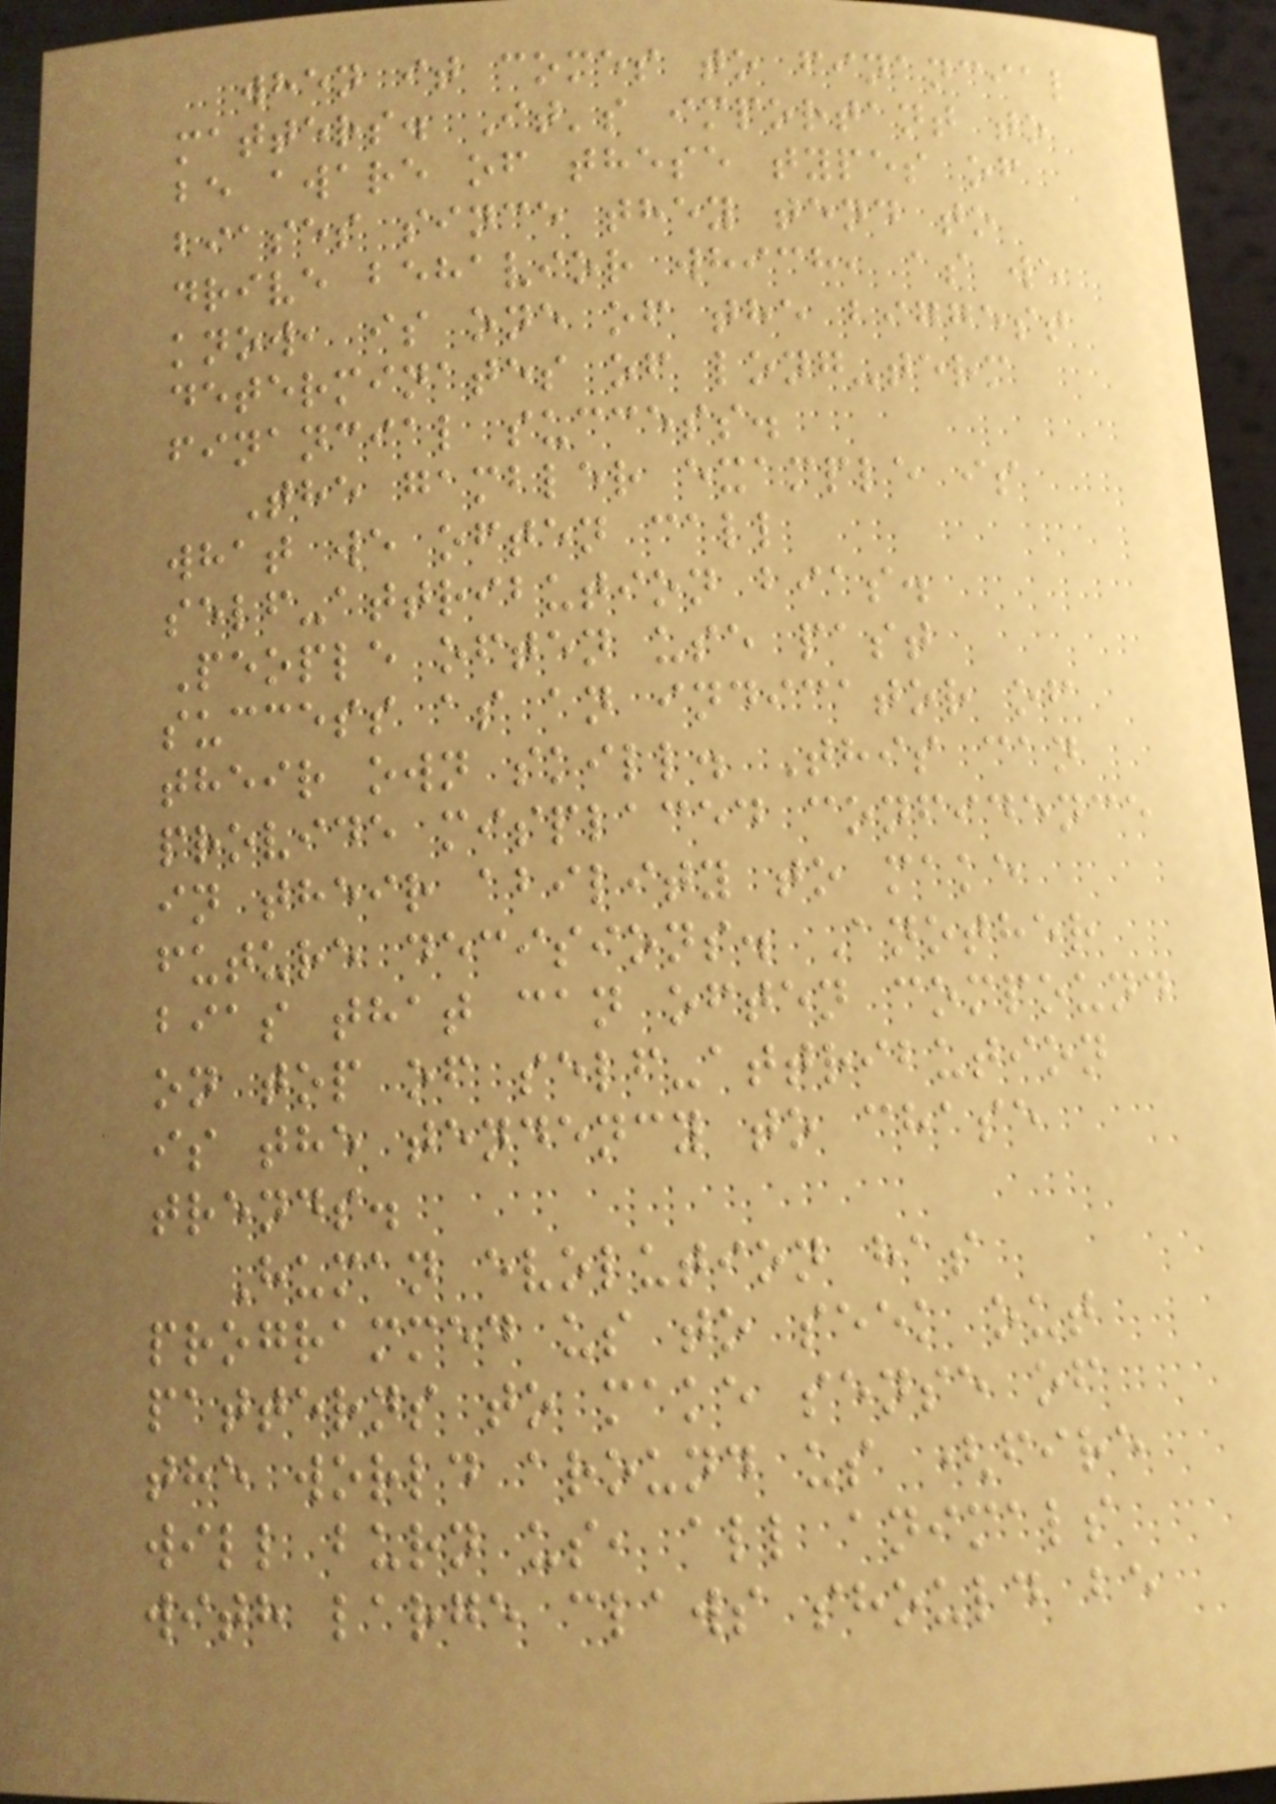when it comes to financial
matters. It's important to
be aware of these types of
biases since they tend to
drive behavior which, as we
know, is one of the biggest
determinates of long-term
financial success.
The gambler example is
what we often call
self-attribution bias.
People often use past
success as an indicator of
their own skill. This can
provide misplaced confidence
in their ability to make
future decisions. Another
bias that can often compound
on top of self-attribution
is the tendency to chase
trends.
Human evolution has
programmed us to seek out
patterns to make sense of
the world around us (fire
will burn us, all animals
with large claws should be
